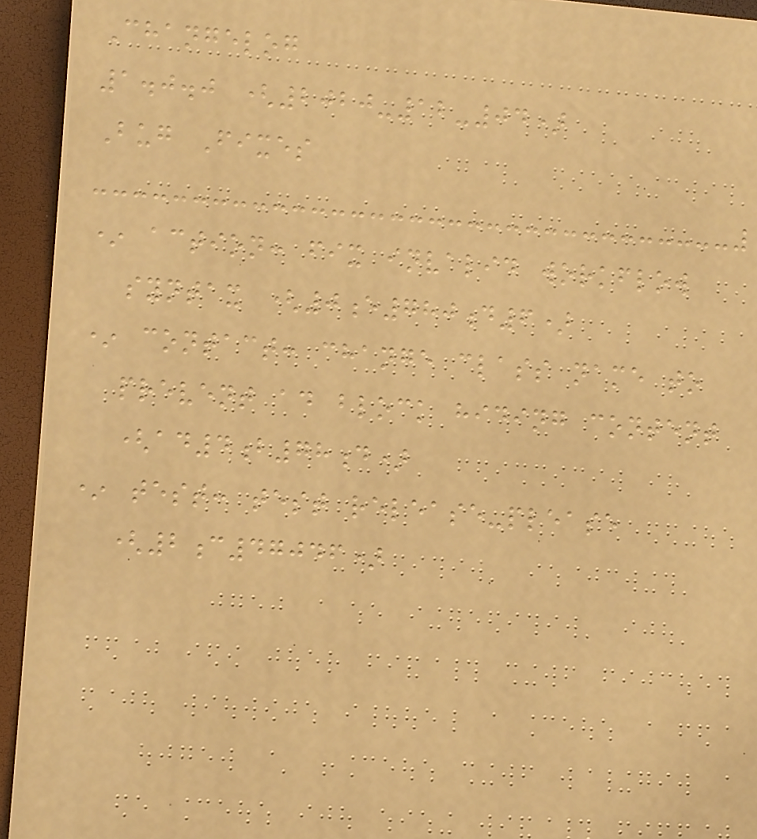Changelog
1.0.0 (2020-12-04)
Bug Fixes
* action: fix invalid workflow
syntax (0e780d6)
* contact: change class name to
prevent ad block hiding content
(ad4b78d)
* test: test release-please
(2c47046)
